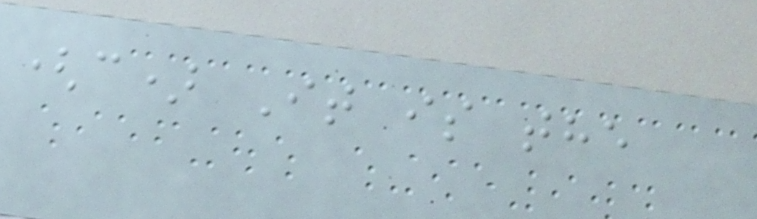(c) It is the
